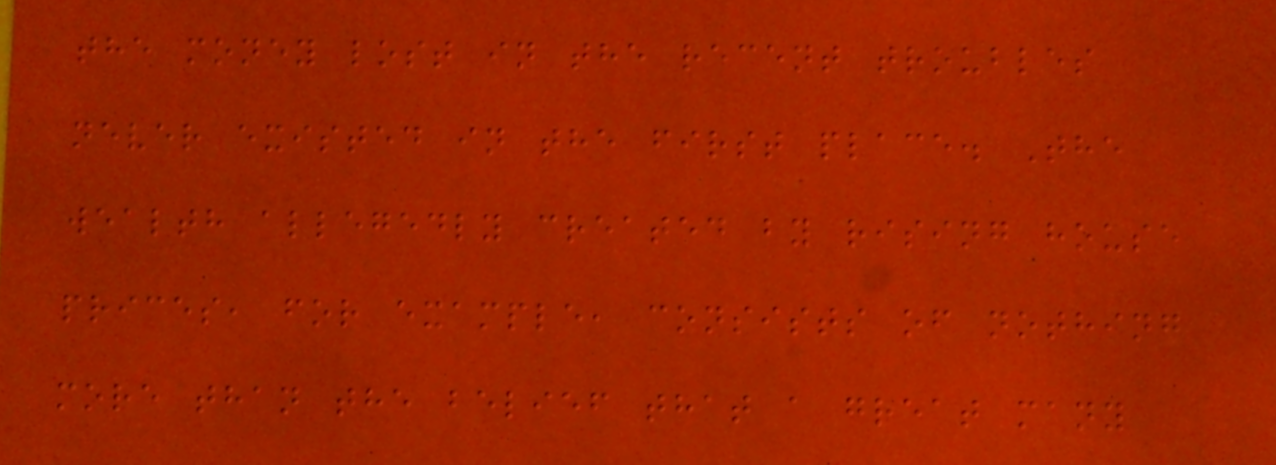the money lost in the recent troubles
never existed in the first place. The
wealth allegedly created by rising house
prices, for example, consists of nothing
more than the belief that a great many
